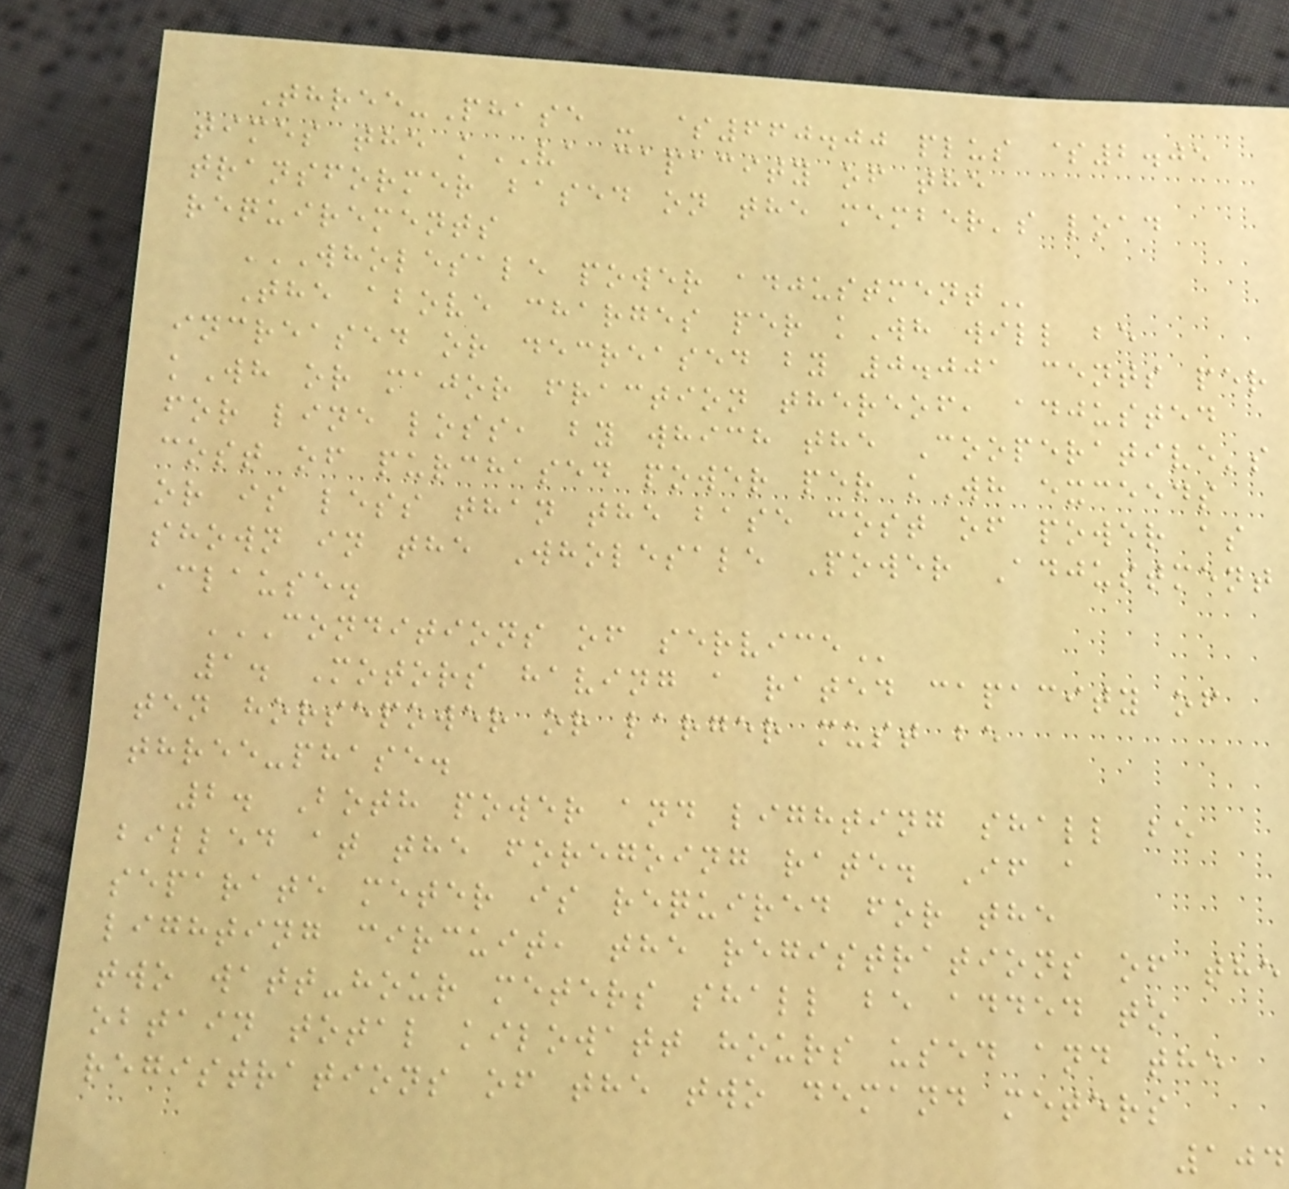Three-Phase - $660.00 plus $2.05
times the kVA capacity of the
transformer based on the member's load
requirements
WHOLESALE POWER ADJUSTMENT
The above charges per kWh will be
increased or decreased by 0.001 cents per
kWh or major fraction thereof, adjusted
for line loss, by which the Cooperative's
cost of purchased power per kWh exceeds
or is less than the base cost of power as
shown in the Wholesale Power Adjustment
Clause.
CONDITIONS OF SERVICE
1. Motors having a rated capacity of
ten horsepower or larger must be
three-phase.
2. Both power and lighting shall be
billed at the foregoing rate. If a
separate meter is required for the
lighting circuit, the registrations of the
two watt-hour meters shall be added to
obtain total kilowatt hours used and the
registrations of the two demand meters
104
